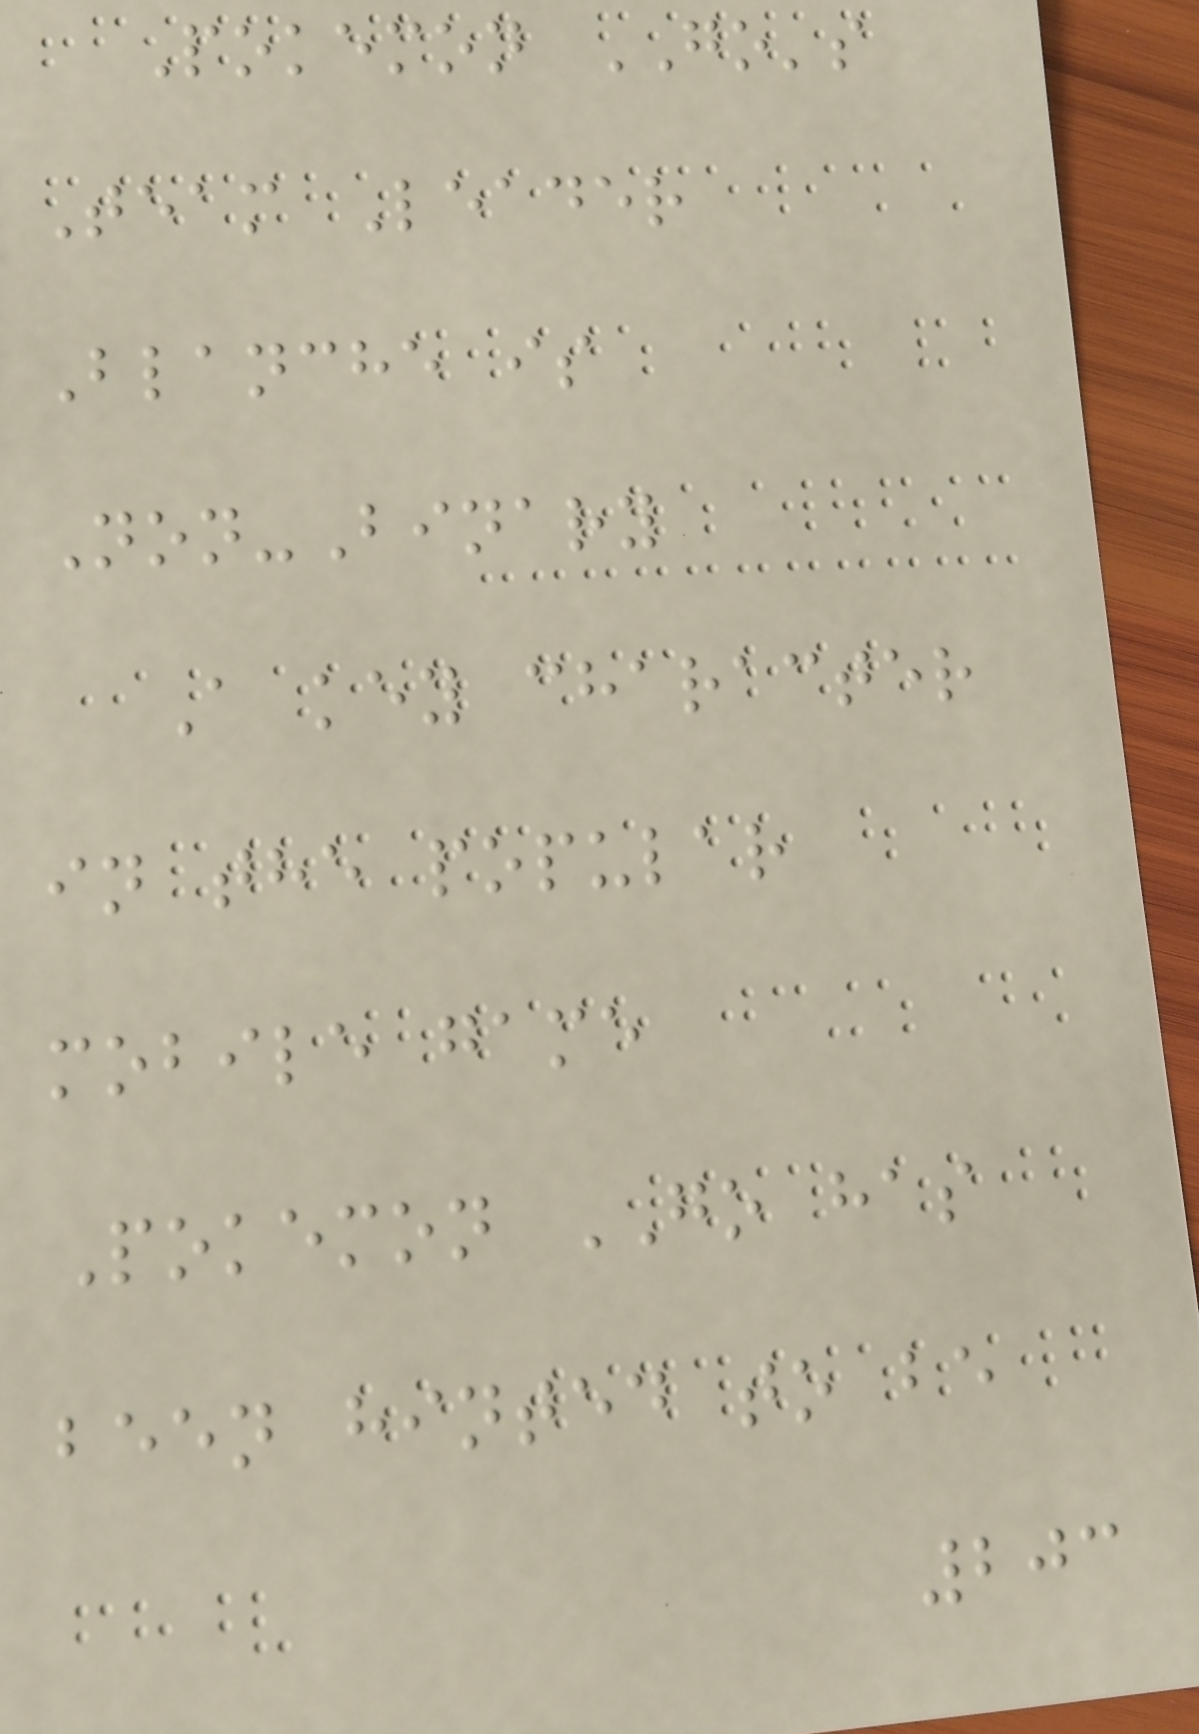Pokemon GO's
Team Leader
Blanche is
Non-Binary
A key character
in the popular
mobile game
Pokemon GO has
been hinted to be
203
